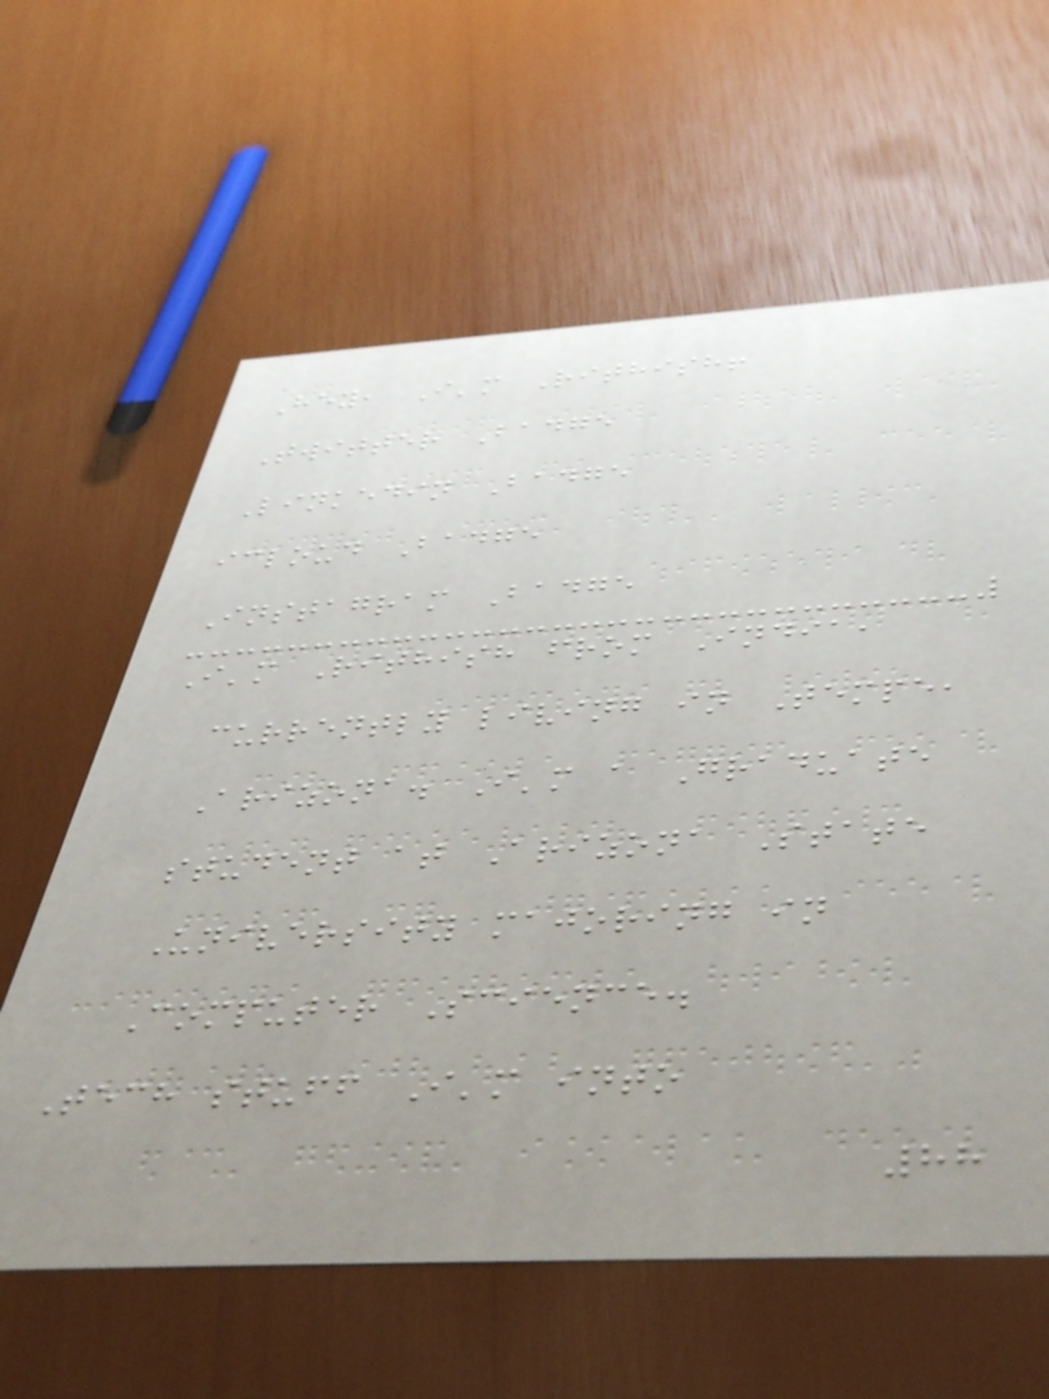Hey, I'm Rithish!
Twitter Badge
Linkedin Badge
icloud Badge
Instagram Badge
I'm Rithish from India,
currently living in Tempe,
Arizona. I'm a Graduate
student at Arizona State
University majoring in
Computer Science.
Tech stuff I'm into
88
